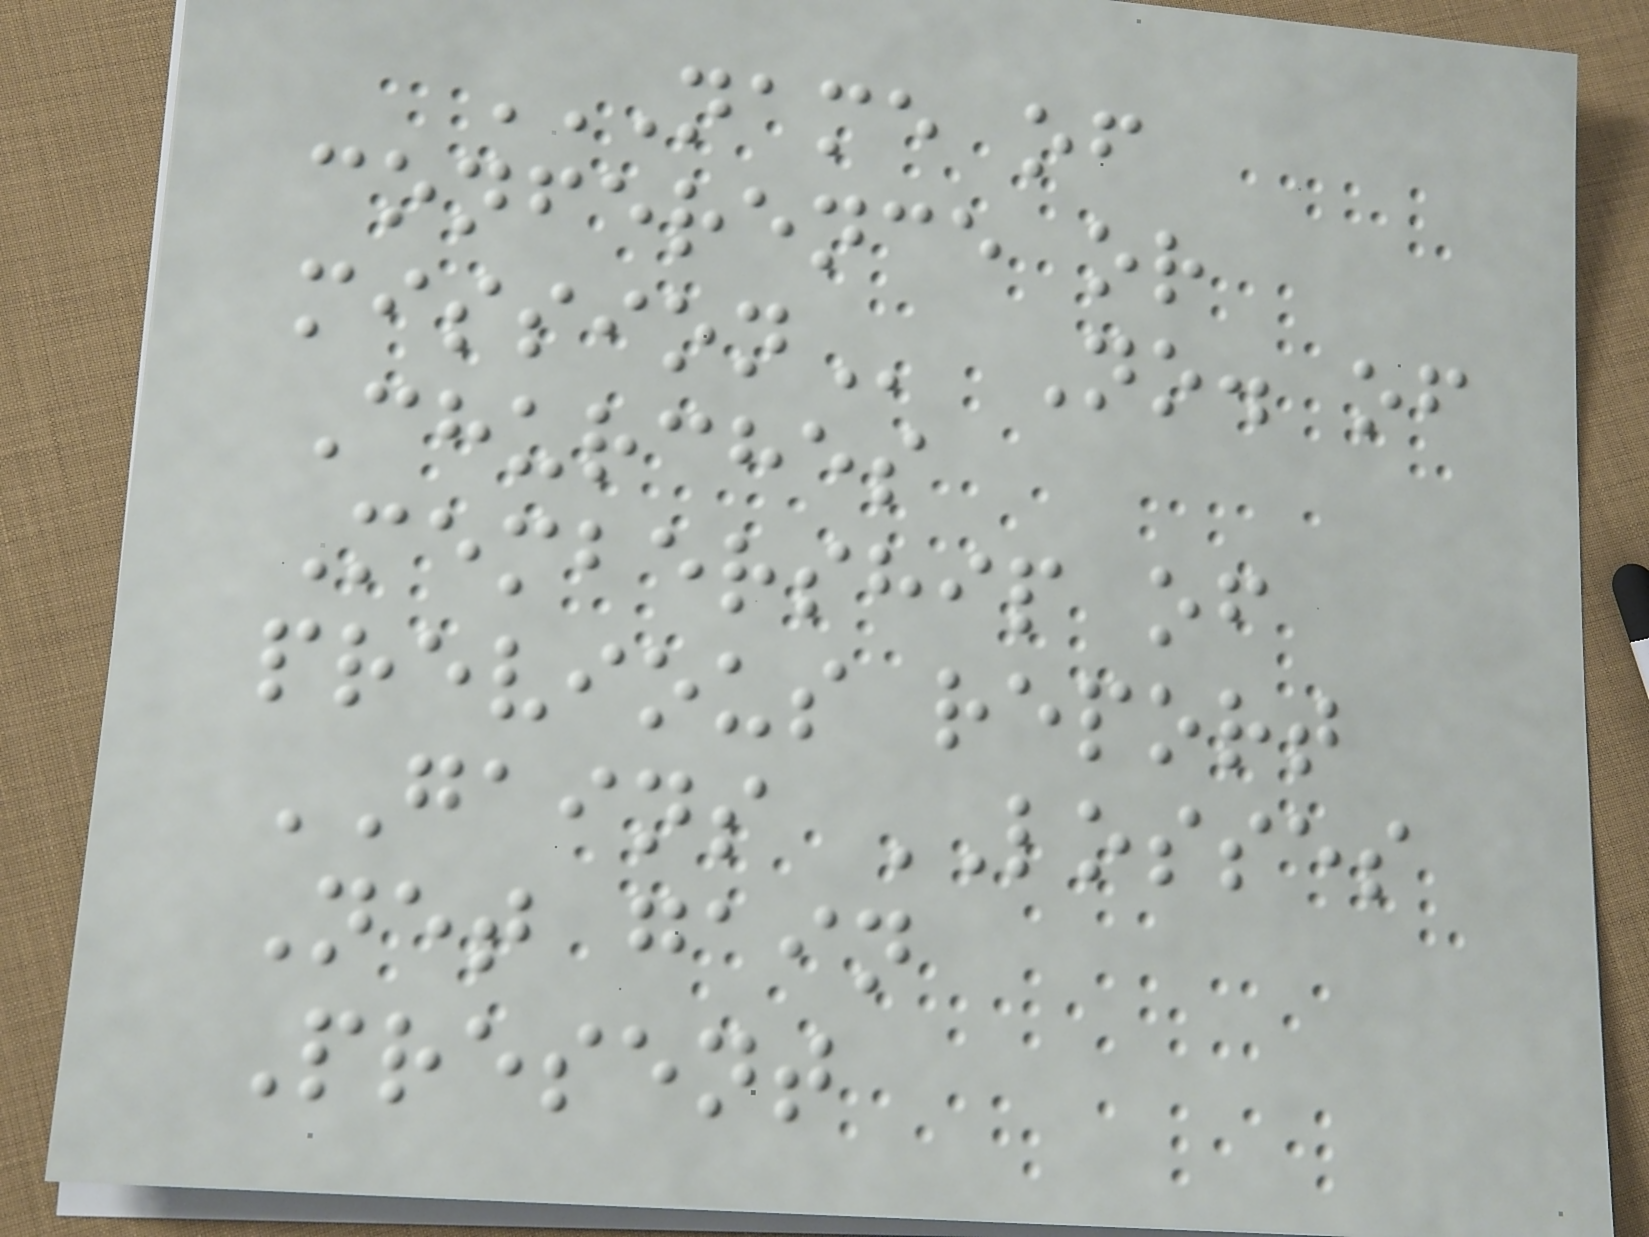NAME OF
CONFERENCE OR
MISSION No. of
Churches
Membership of
previous report
GAINS LOSSES
Net gain
Present
